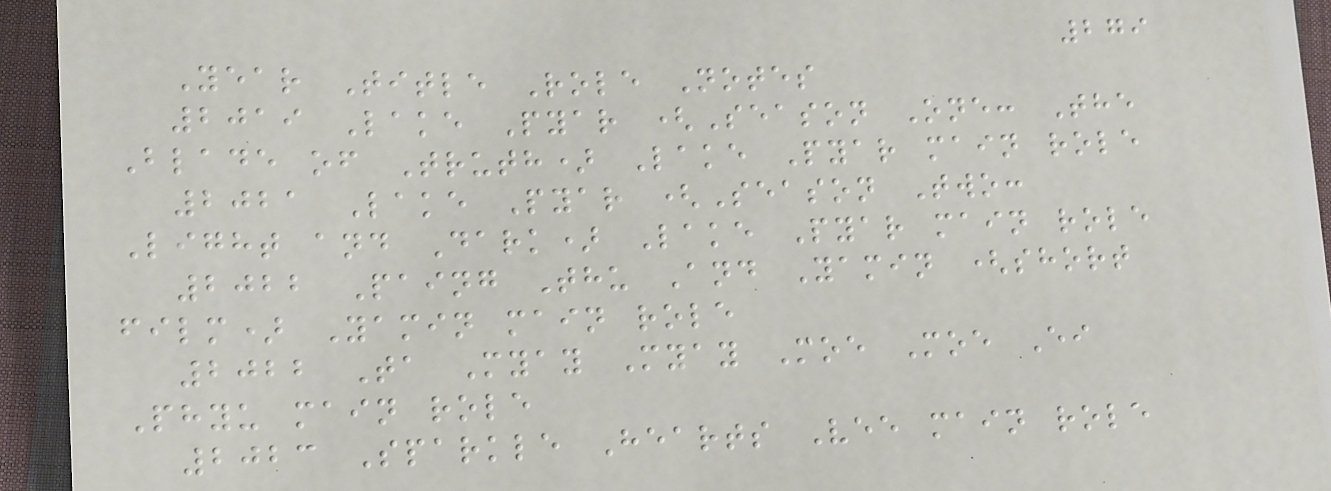279
Year Title Role Notes
2019 Lake Pyar (Season One: The
Blade of Truth) Lake Pyar main role
2021 Lake Pyar (Season Two:
Light and Dark) Lake Pyar main role
2022 Paing Thu And Yamin (short
film) Yamin main role
2022 Ta Myay Myay Moe Moe Ei
Phyu main role
2023 Sparkle Hearts Vee main role
